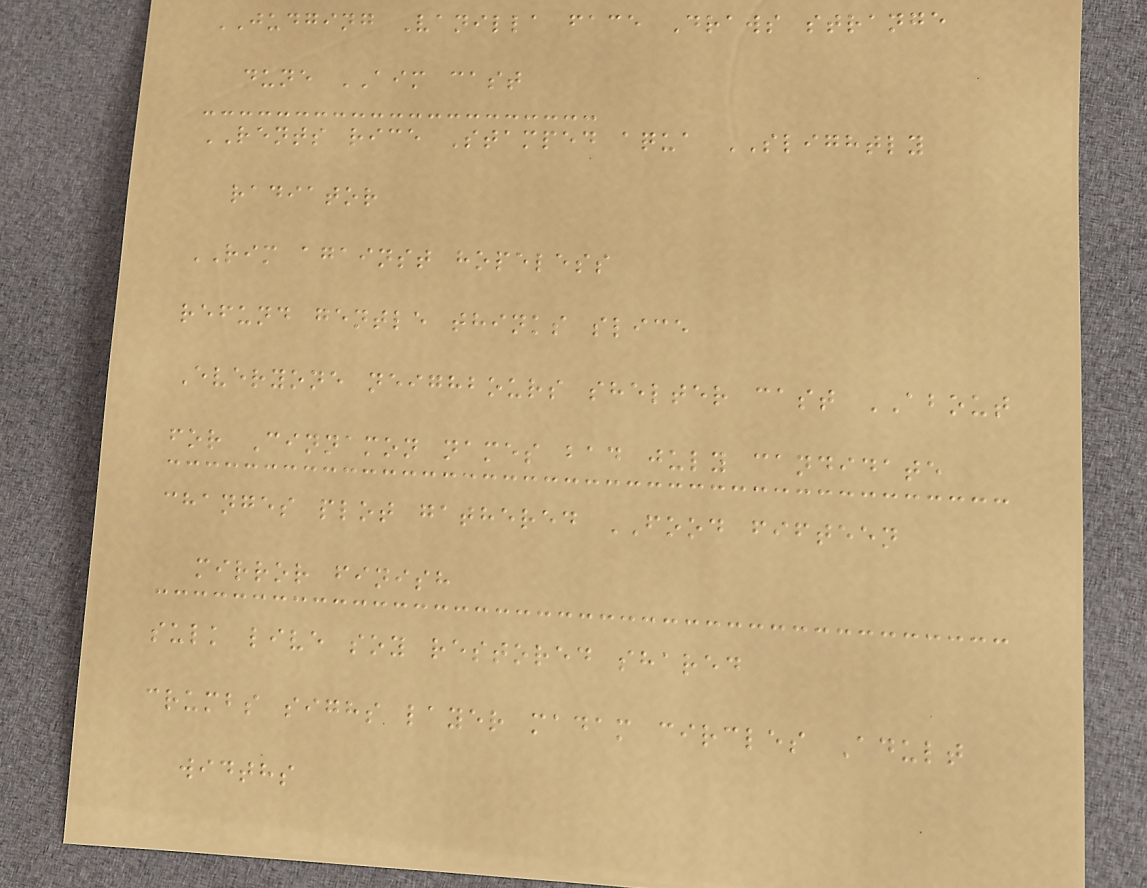JUDGING Vanilla face Draws strange
dune AIM cast
RENTS rice Stamped aqua SLIGHTLY
radiator
RIM against hopeless
refund gentle thinks slice
Everyone neighbours shelter cast ABOUT
for Cinnamon names bad july candidate
changes plot gathered FOOD fifteen
mirror finish
sulk live soy restored shared
crumbs sighs layer madam circles Adult
widths
